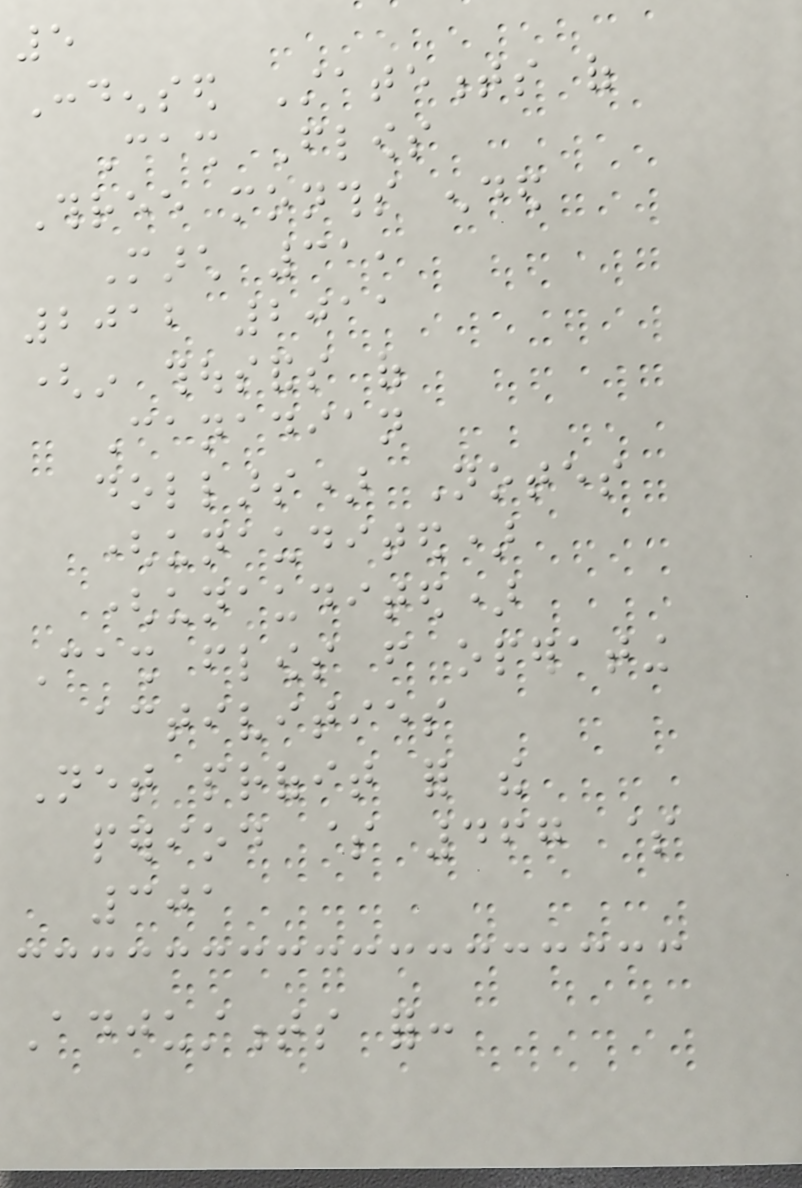5
Condensed Statements of
Cash Flows
Three months ended
March 31,
2012 2011
(in thousands of
Canadian
dollars) Notes
(unaudited)
(unaudited)
Cash flows from operating
activities
Net profit for the
period $ 467 $
301
Adjustments for:
